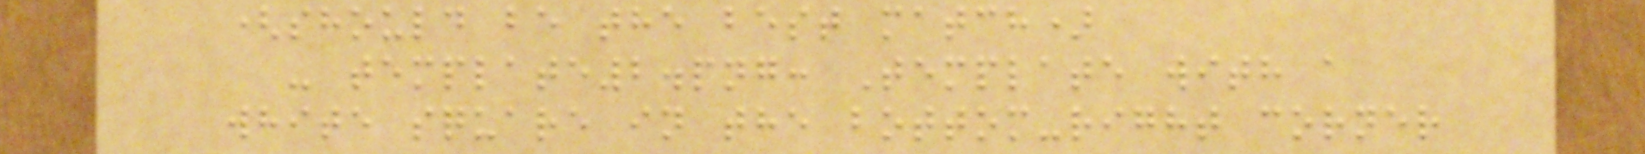(should be the best match)
- template2.png: Template with a
white square in the bottom-right corner
